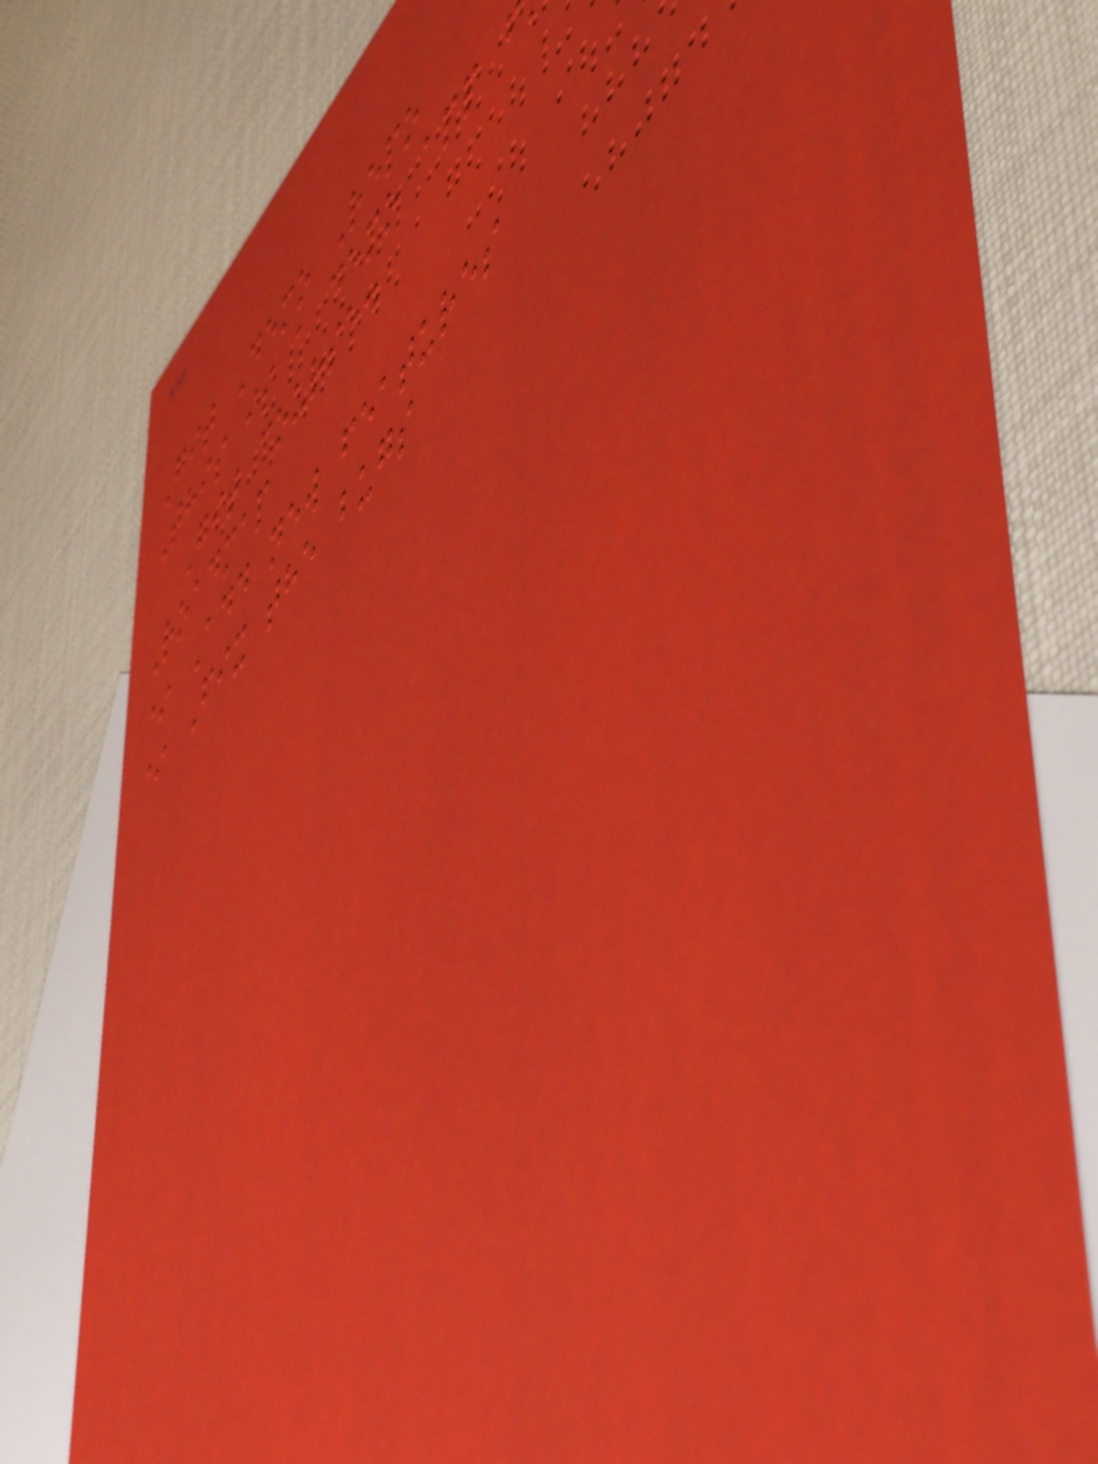Git Demo Repo
This is a demo app
Git course.
Roadmap
* Add new features
* Fix the bugs
